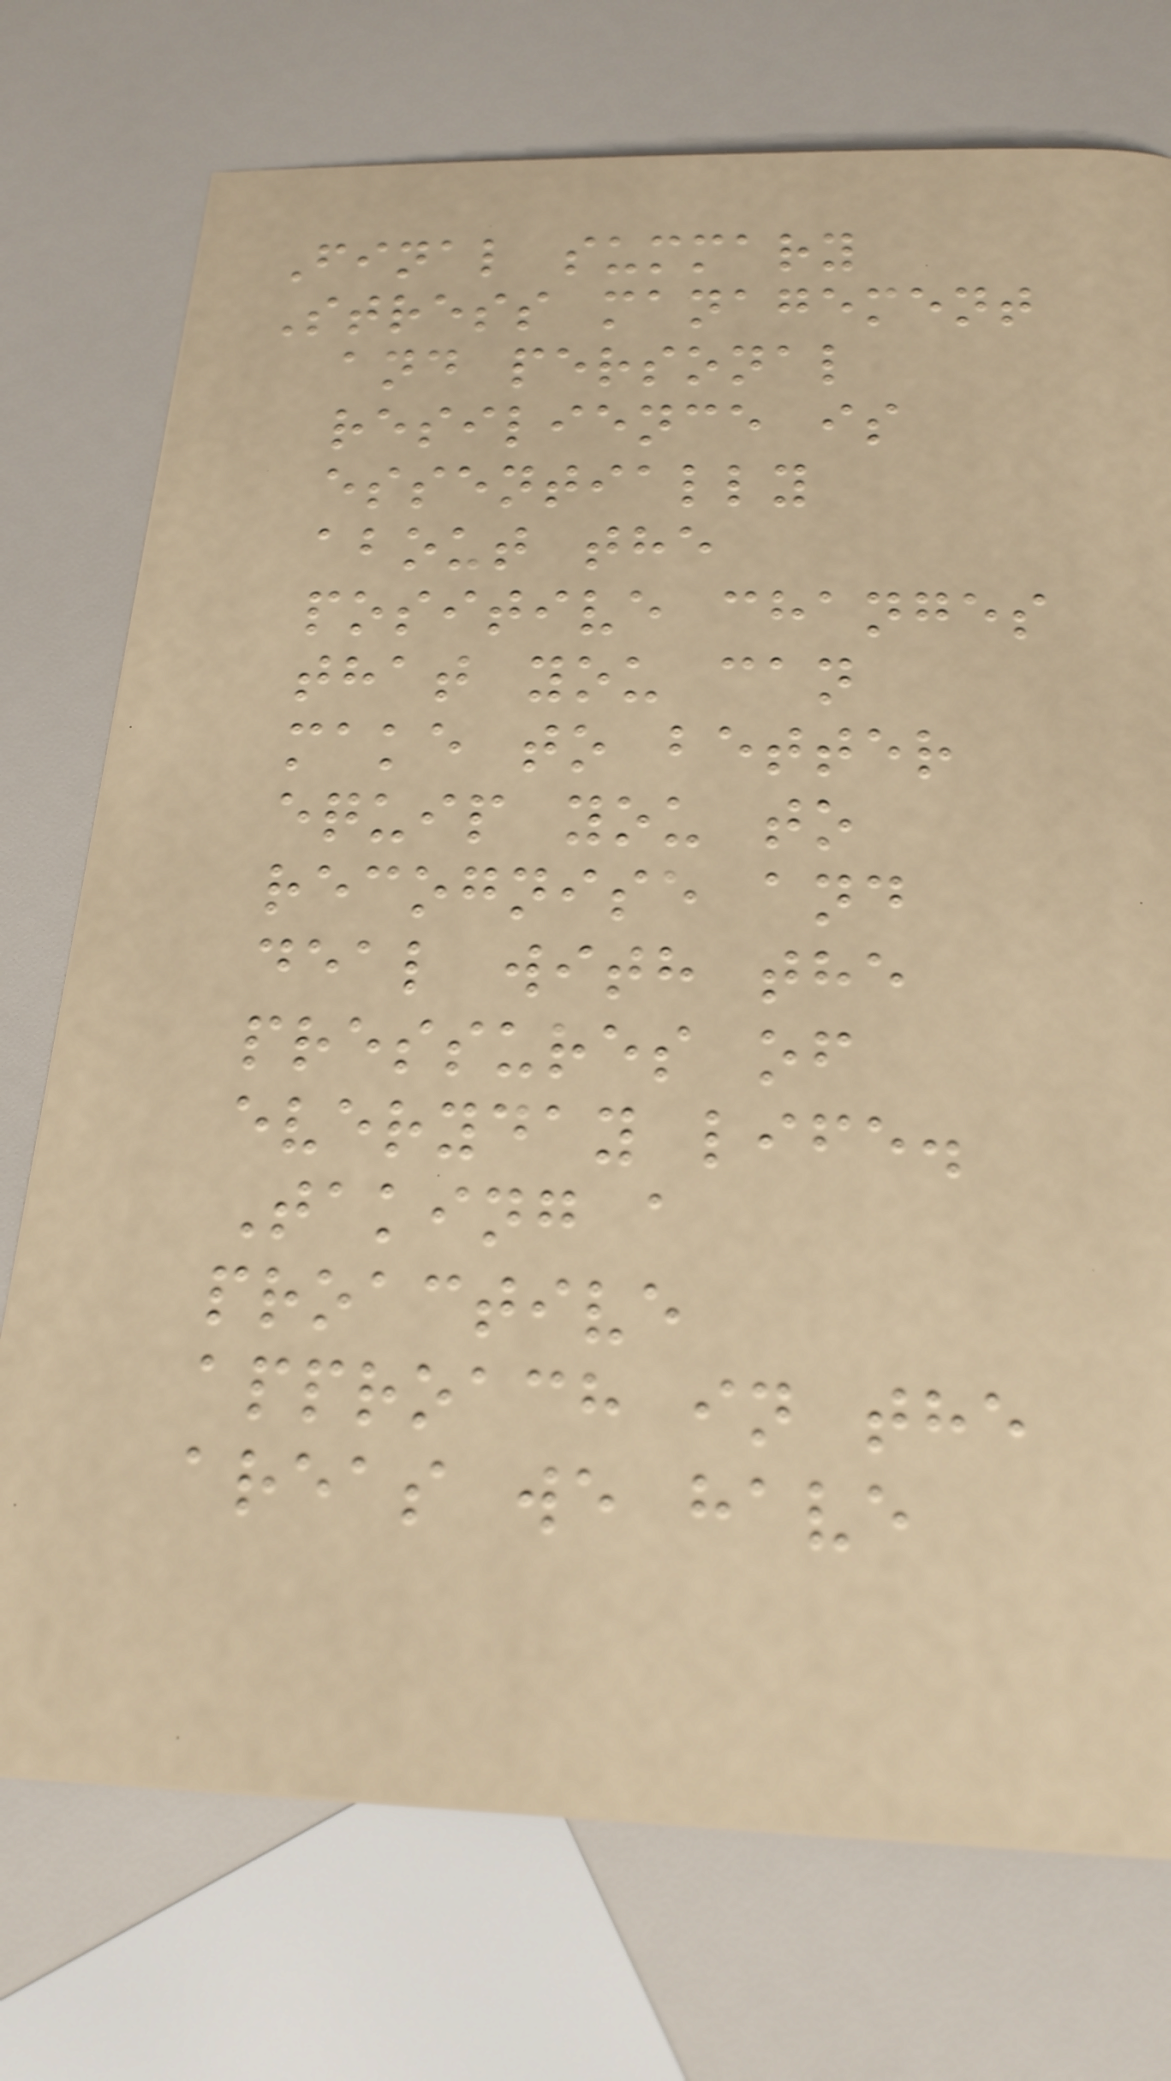Final summary
Stress management
and personal
resilience is
essentially
about the
positive changes
that you can
make to better
equip you to
recognise and
deal with the
pressures of
everyday life.
Taking a
proactive
approach in the
areas we have
